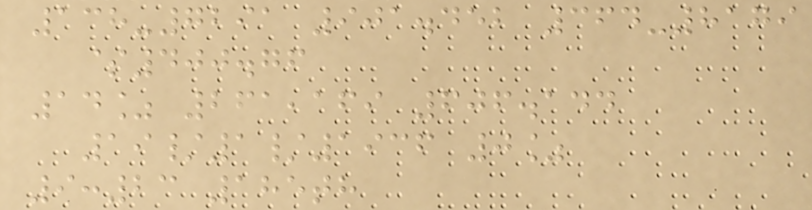138-7291 901.452 364-8179
$400.76
14% 261,169 606.144
19/1/1936 0%
9:23 185th
